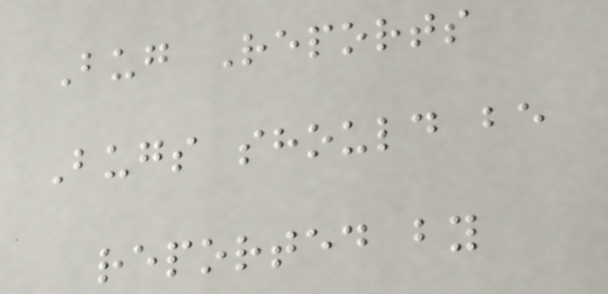Bug Reports
Bugs should be
reported by
